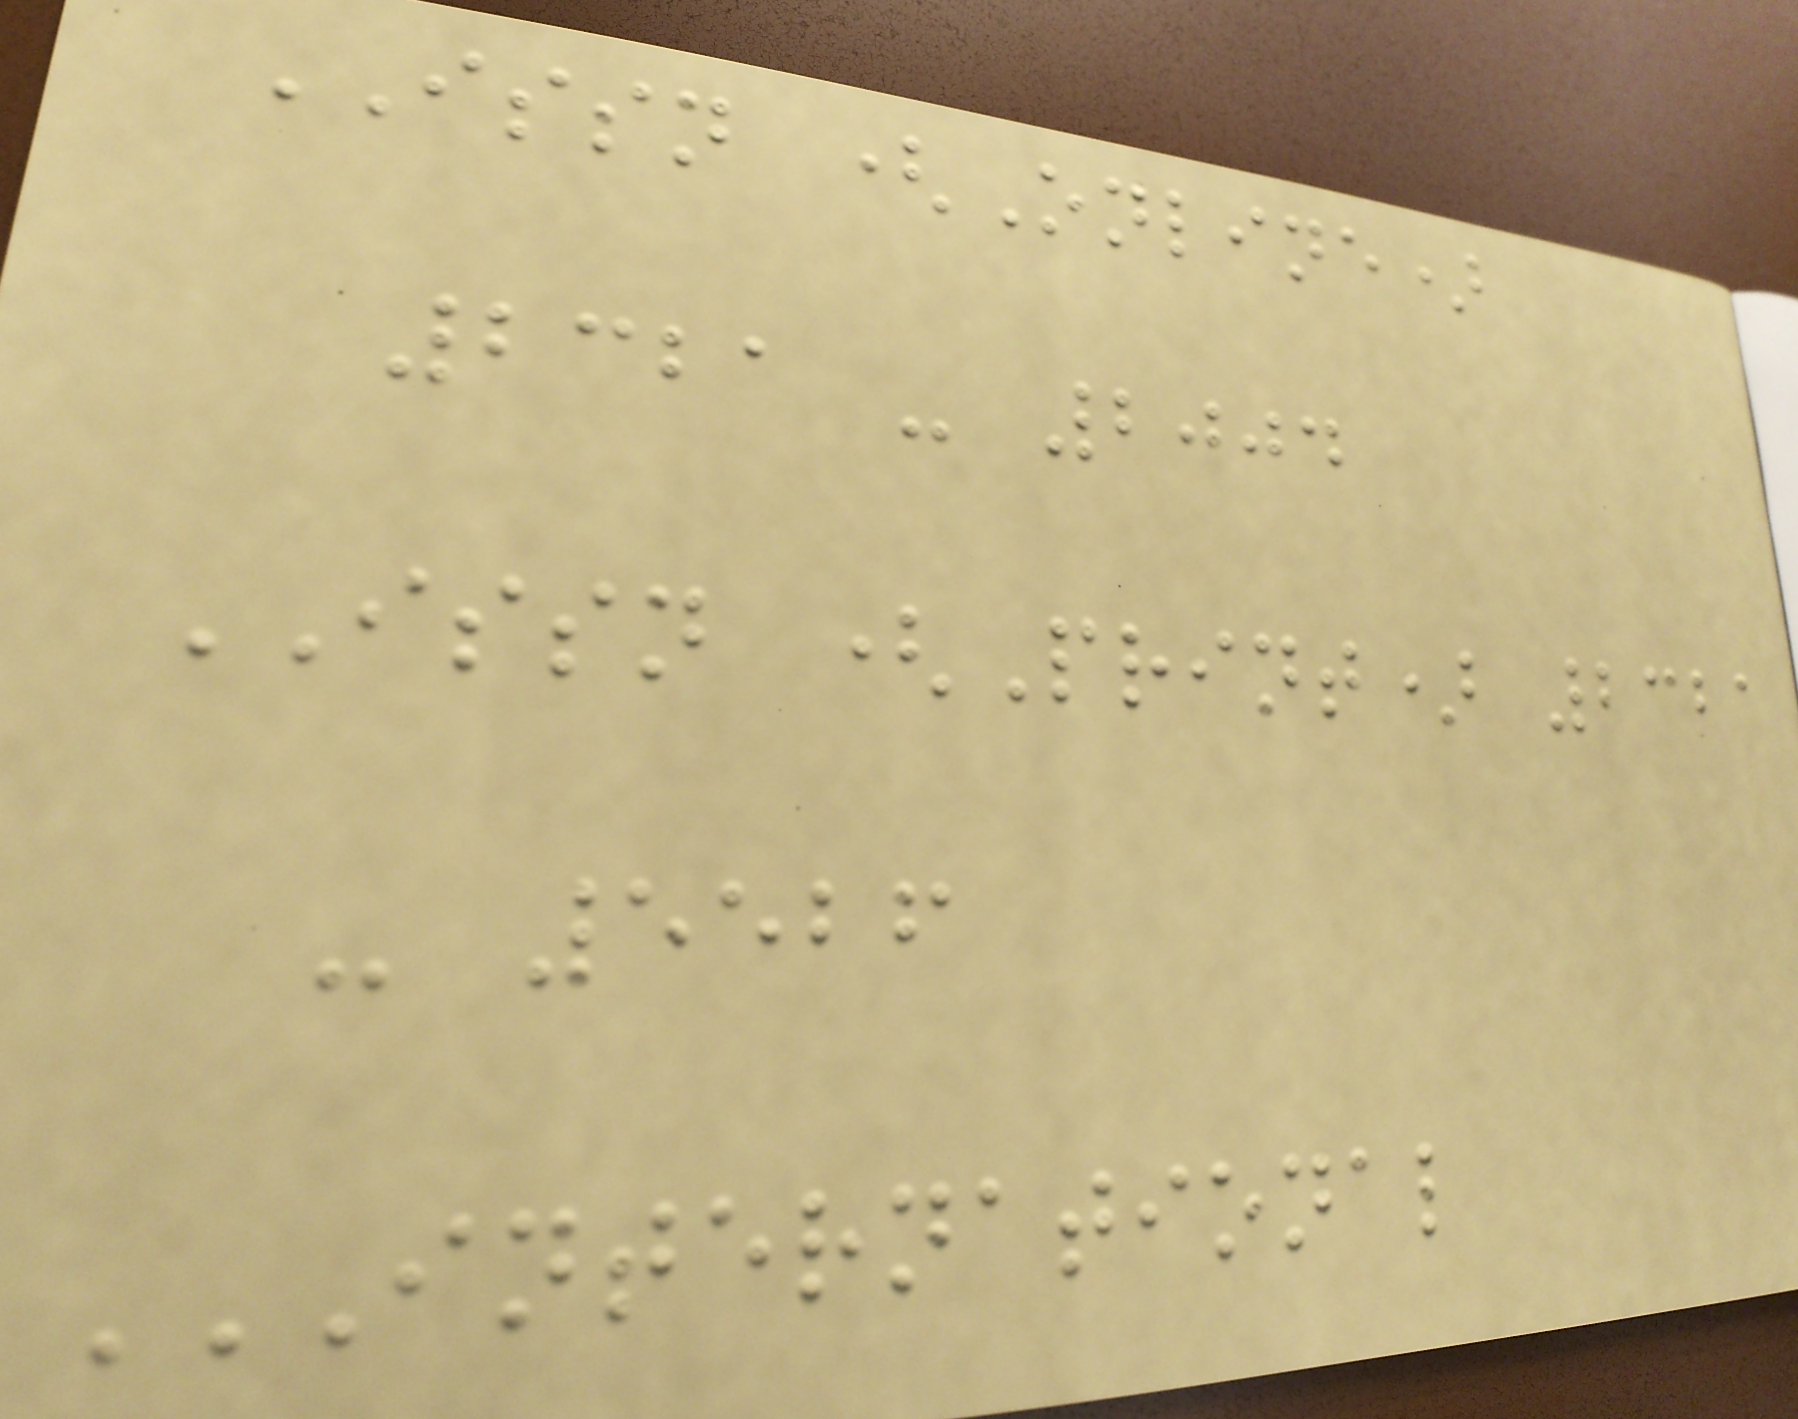ISSN (Online)
2321 - 2004
ISSN (Print) 2321
- 5526
INTERNATIONAL
